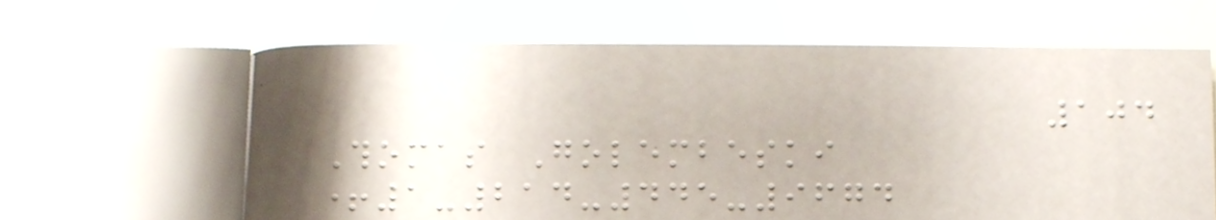104
Thomas Golembeski
+1-214-445-9674
